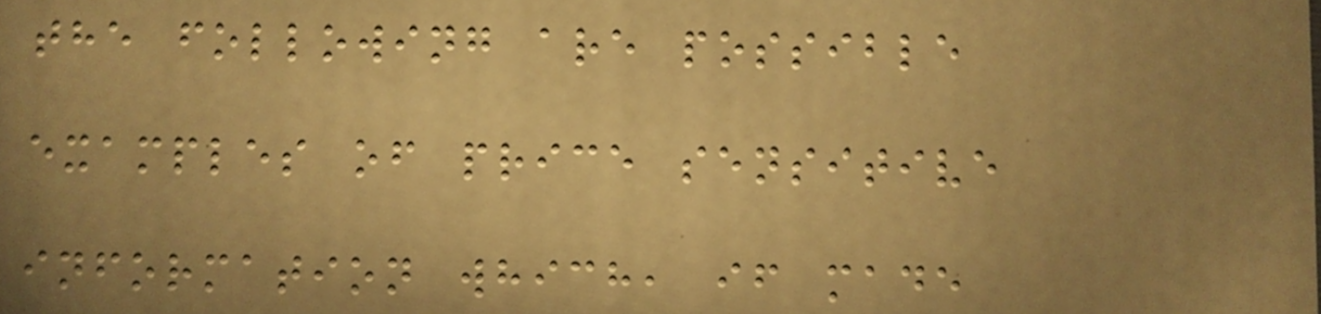the following are possible
examples of price sensitive
information which, if made
